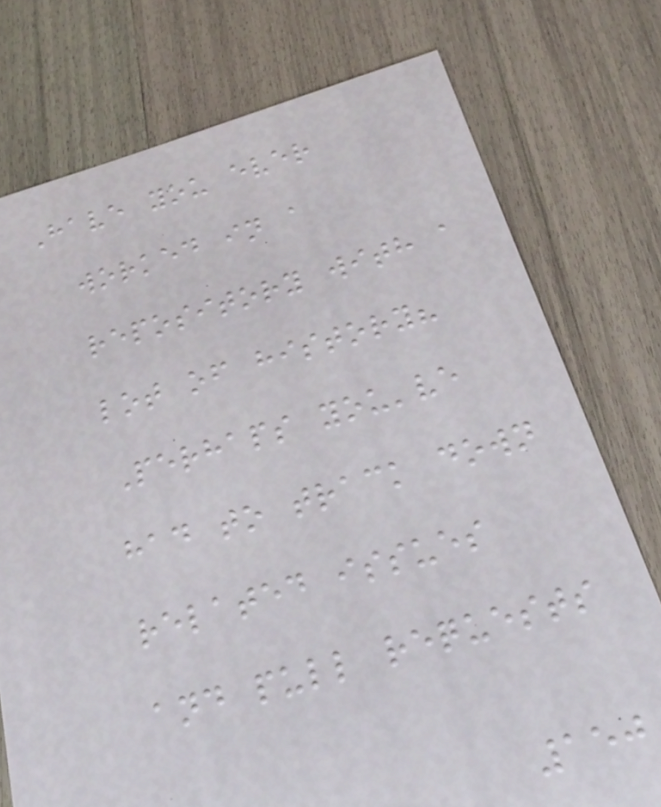Have you ever
worked in a
repository with a
lot of history?
Perhaps you've
had to track down
related issues
and pull requests
150
